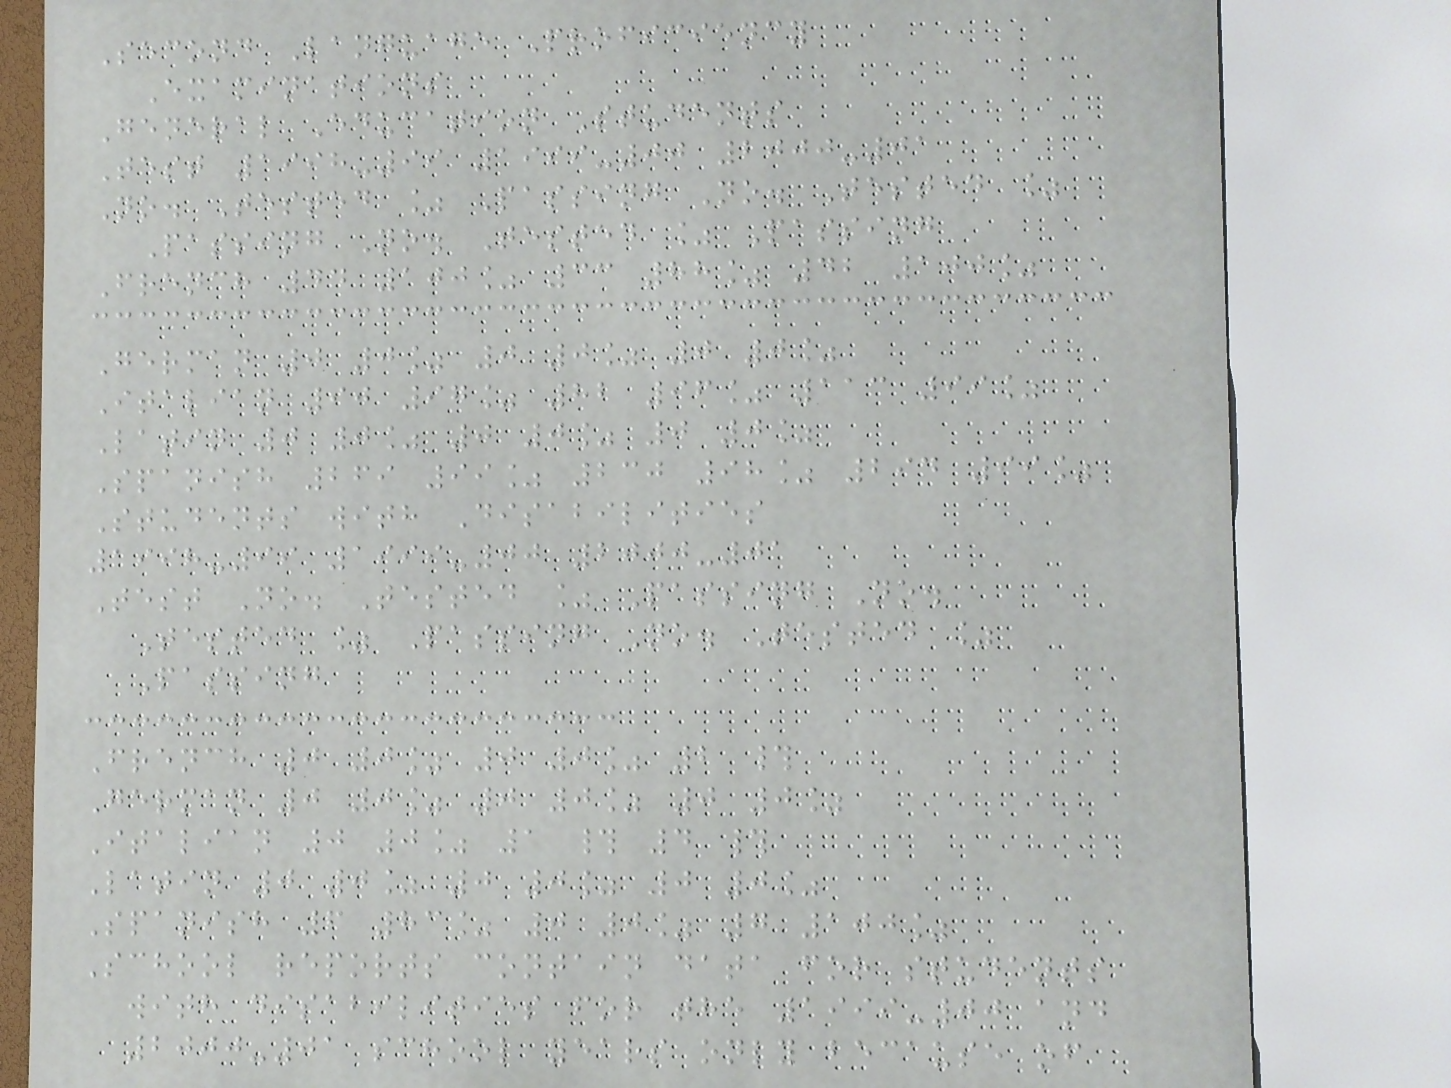Second Language Proficiency
Examinations
General Education Students
Test 1998-99 1999-00 2000-01
No. Tested % Passing No. Tested %
Passing No. Tested % Passing
French 44 100% 33 88% 42 100%
German 0 0% 0 0% 0 0%
Italian 90 97% 82 96% 113 99%
Latin 0 0% 0 0% 0 0%
Spanish 269 99% 230 98% 294 99%
Students with Disabilities
1998-99 1999-00 2000-01
Test No. Tested % Passing No.
Tested % Passing No. Tested %
Passing
French 0 0% 0 0% 2 #
German 0 0% 0 0% 0 0%
Italian 0 0% 1 # 4 #
Latin 0 0% 0 0% 0 0%
Spanish 6 83% 0 0% 7 100%
School reports contain data for students
with disabilities for the 1999-00 and
2000-01 school years only because of
